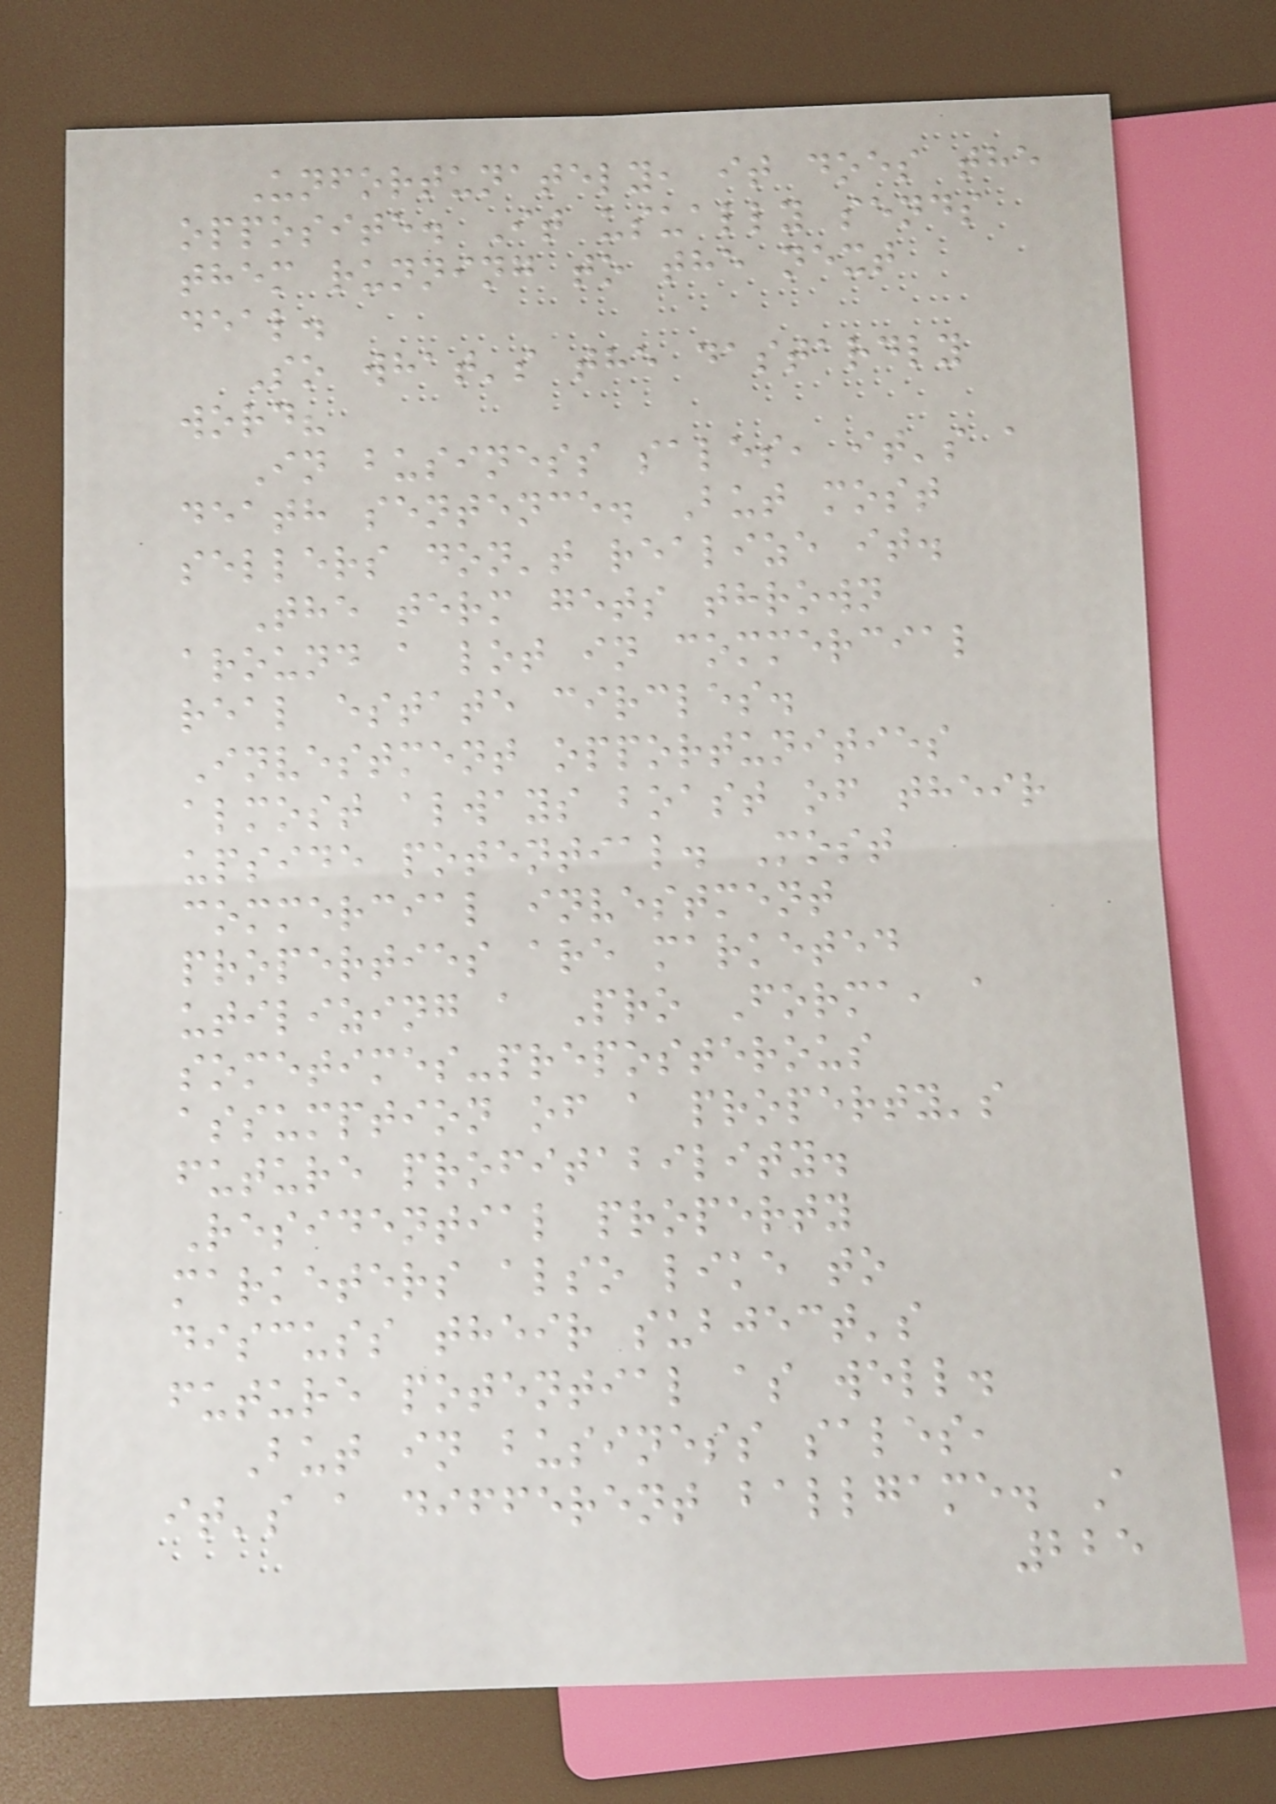Unfortunately, it does the
opposite. It usually sends
them running to the next
deal.
So what's the dastardly
word?
In business sales, it's a
death sentence. But most
sellers don't realize it.
The term gets thrown
around a lot in commercial
real estate circles.
Investment opportunities
almost always boast of their
upside potential. Most
commercial investment
properties are marketed
utilizing a Pro Forma, a
sometimes-preposterous
assumption of a property's
future profitability.
Residential property
marketers also like to
discuss their subject's
future potential as well.
But in business sales,
it's a different ballgame. A
225
